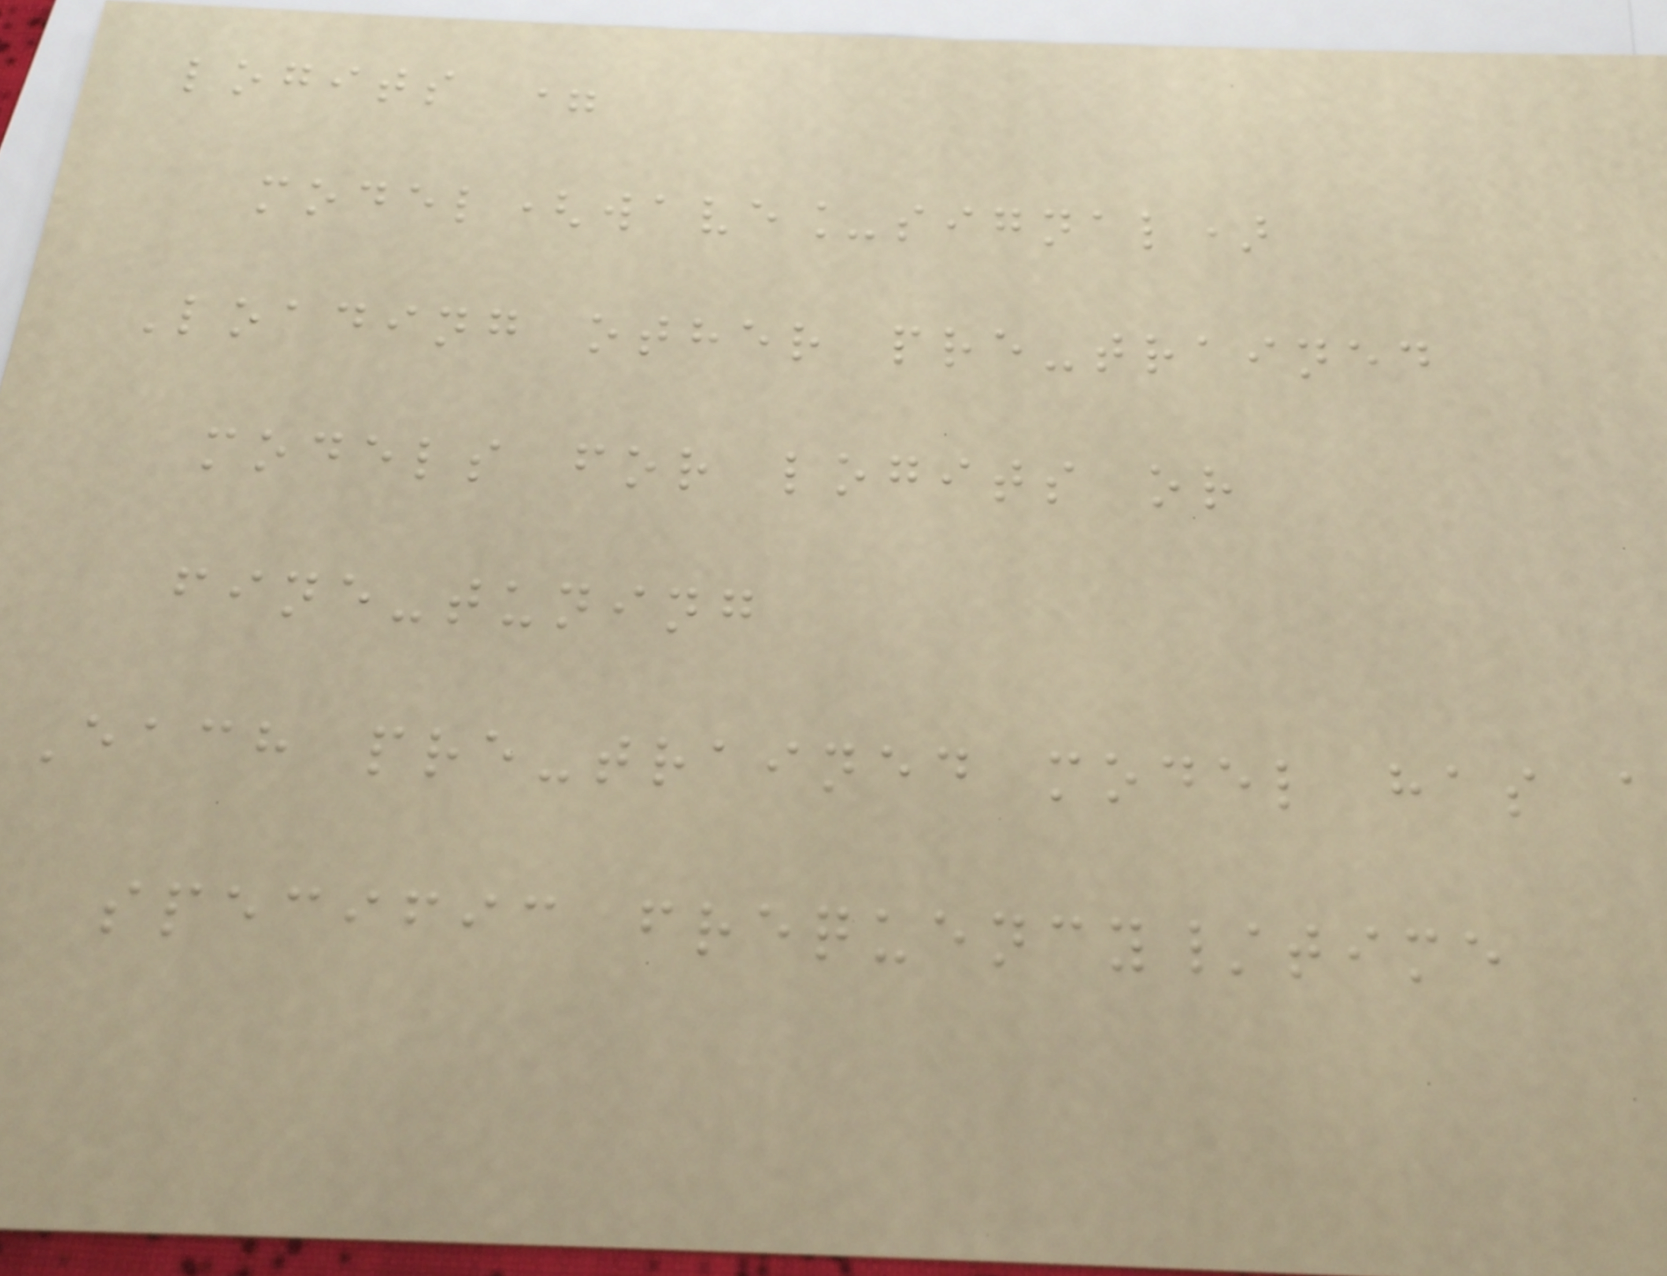logits =
model(wave_signal)
Loading other pre-trained
models for logits or
fine-tuning
Each pre-trained model has a
specific frequency/time
